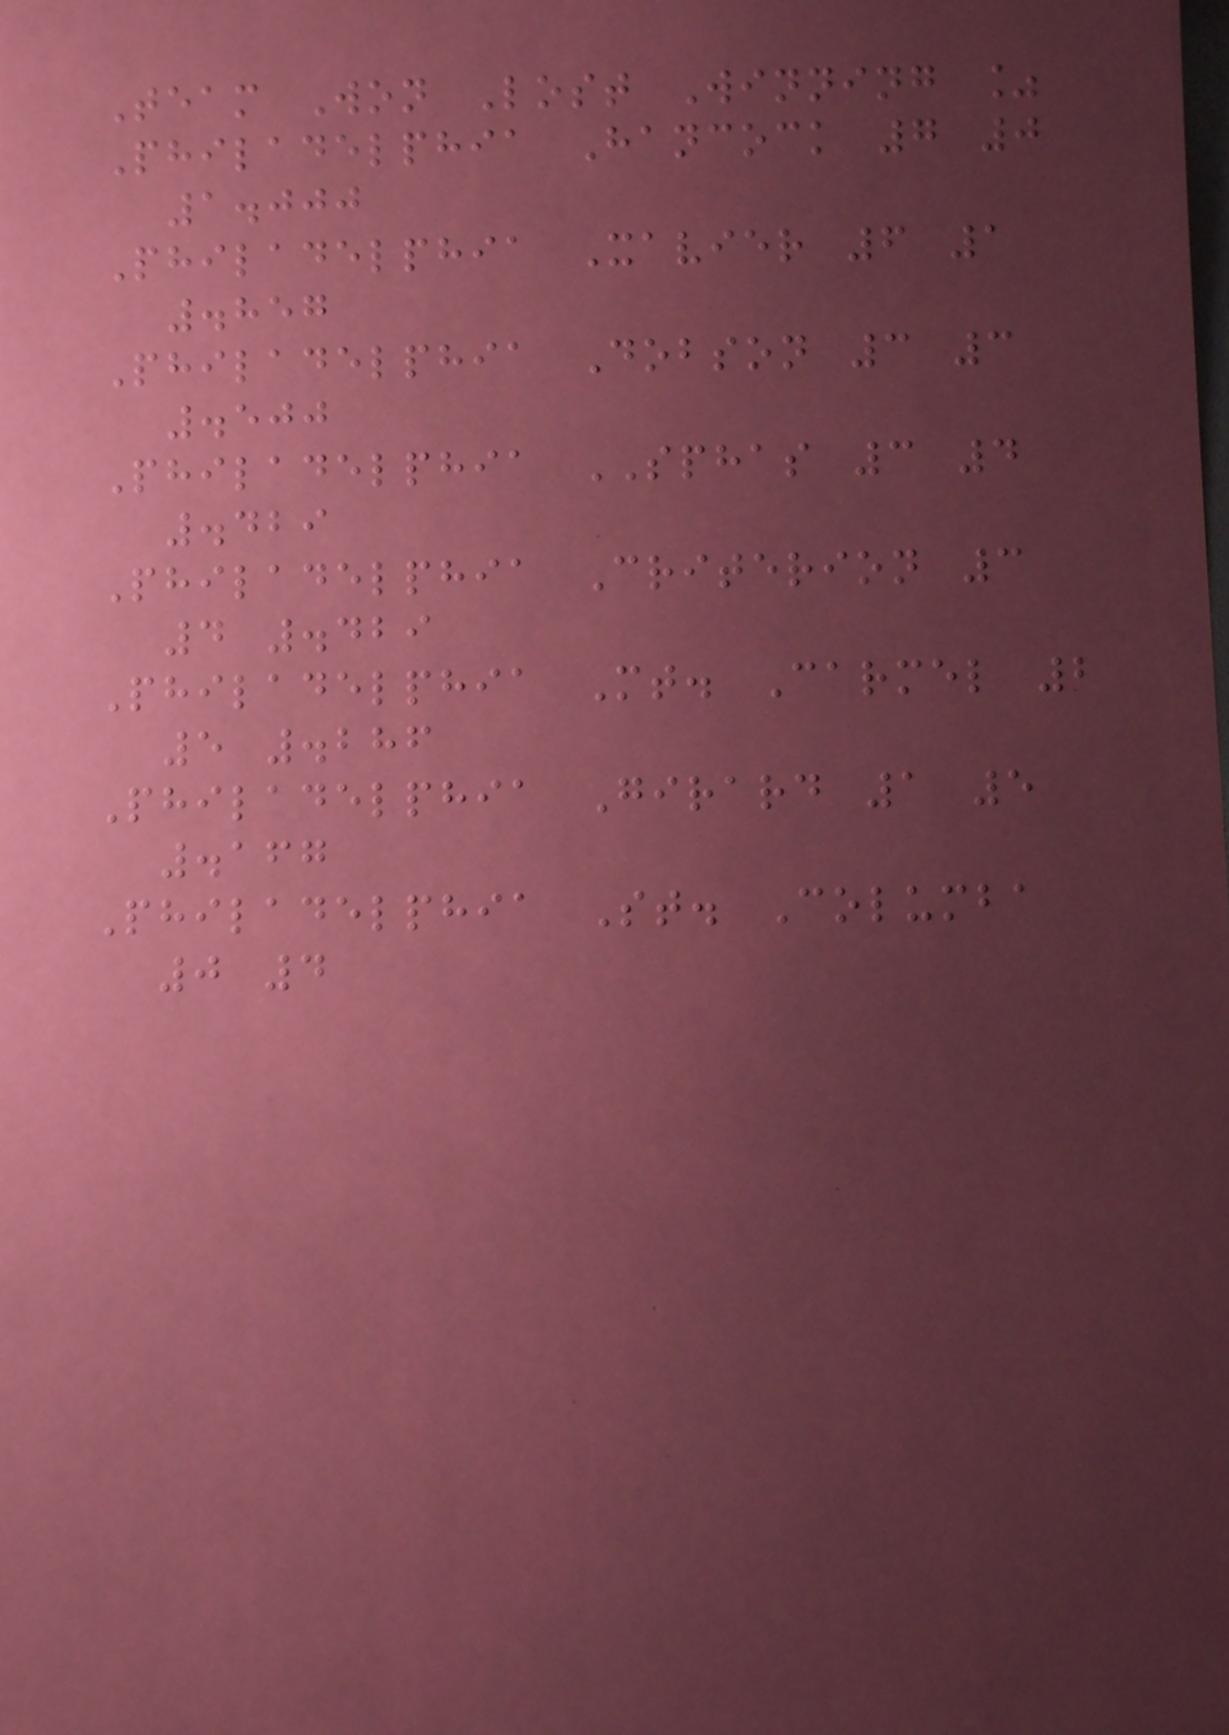Team Won Lost Winning %
Philadelphia Hancock 7 0
1.000
Philadelphia Xavier 6 1
.857
Philadelphia Dobson 3 3
.500
Philadelphia SPHAS 3 4
.429
Philadelphia Criterion 3
4 .429
Philadelphia Mt. Carmel 2
5 .286
Philadelphia Girard 1 5
.167
Philadelphia St. Columba
0 4
